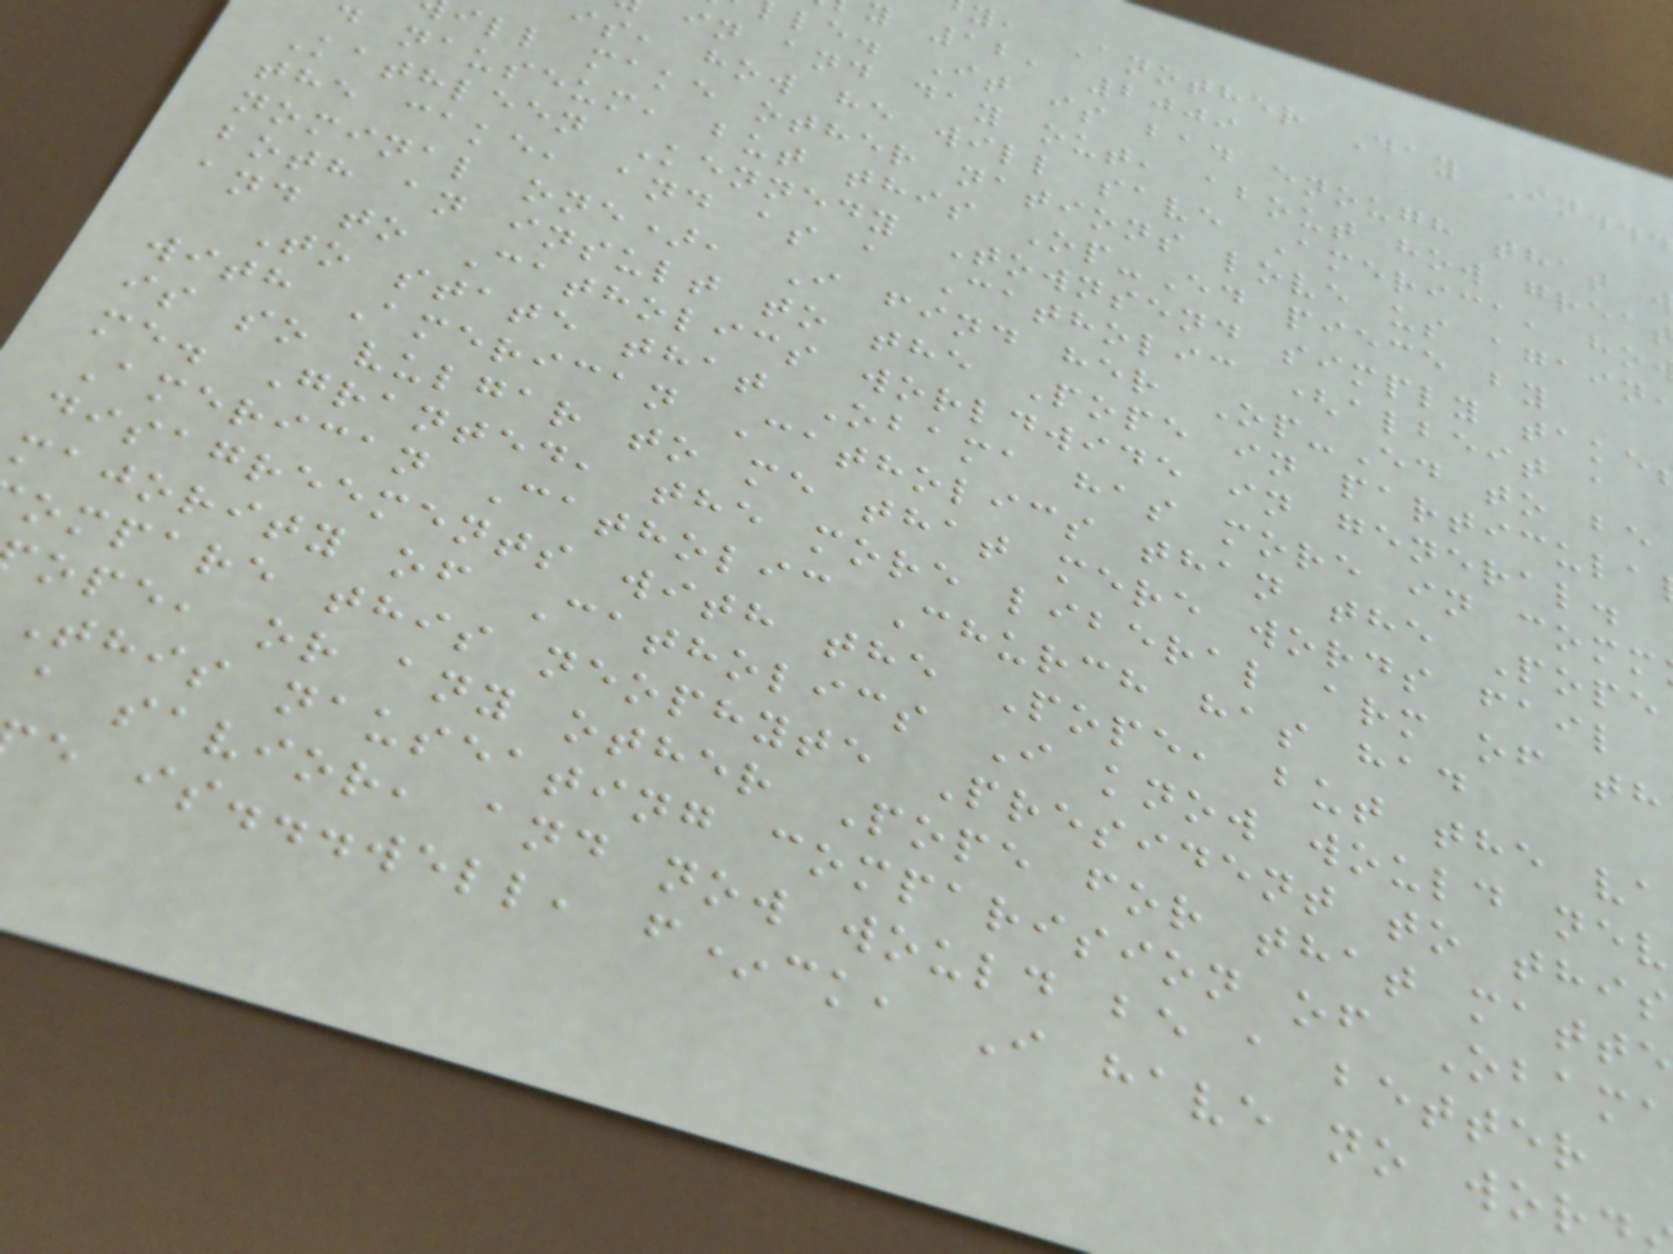y, Another Day In...
12, 2009
le. It is bad enough that
in and day out, about how grea
is, how he will save America, ho
ill make other nations love us again
d nauseum, but this Op-Ed piece by
Kathleen Kennedy Townsend simply take
the cake, and as a Catholic (albeit a
nominal one), I find her Op-Ed to be
both an insult to the Pope in particula
and to Catholics worldwide in general.
To state that Obama has more in comm
with American Catholics than the Pope
is so vulgar to me that mere words fail
me. Granted, the more liberal arm of th
American Catholic Church has had
disagreements with the Pope, but the va
majority of Catholics I know would nev
ompare this neophyte President to this
ope, or any other Pope for that matte
This nauseating comparision of Obama
a savior, and now would be a better
e is...well, f*ck, I have no wor
